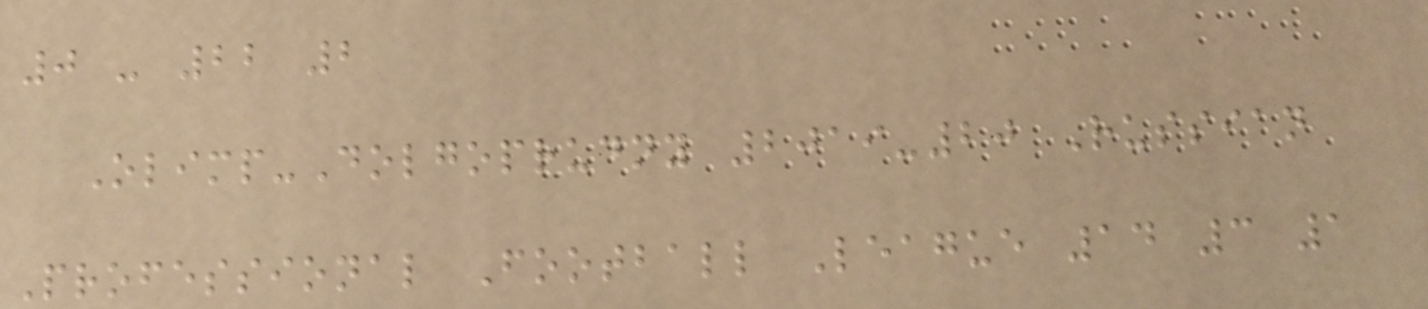0 - 22 2
Olimp-Dolgoprudny 2019-20 Russian
Professional Football League 14 3 1
